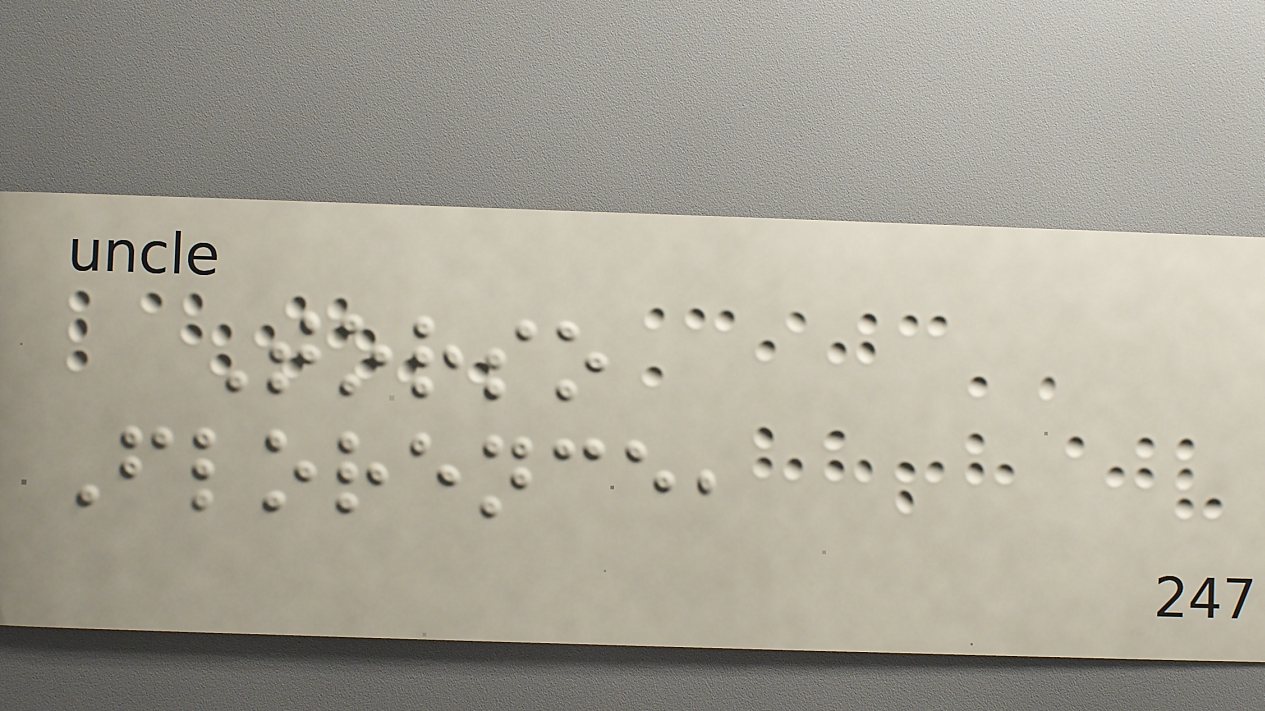Torso
Florence,
